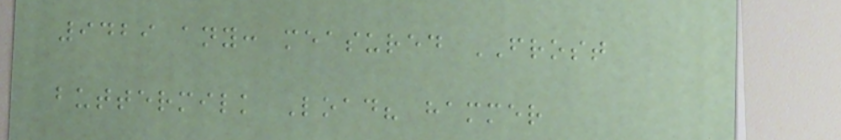9429 any: measured FROST
buttermilk Load? hammer
